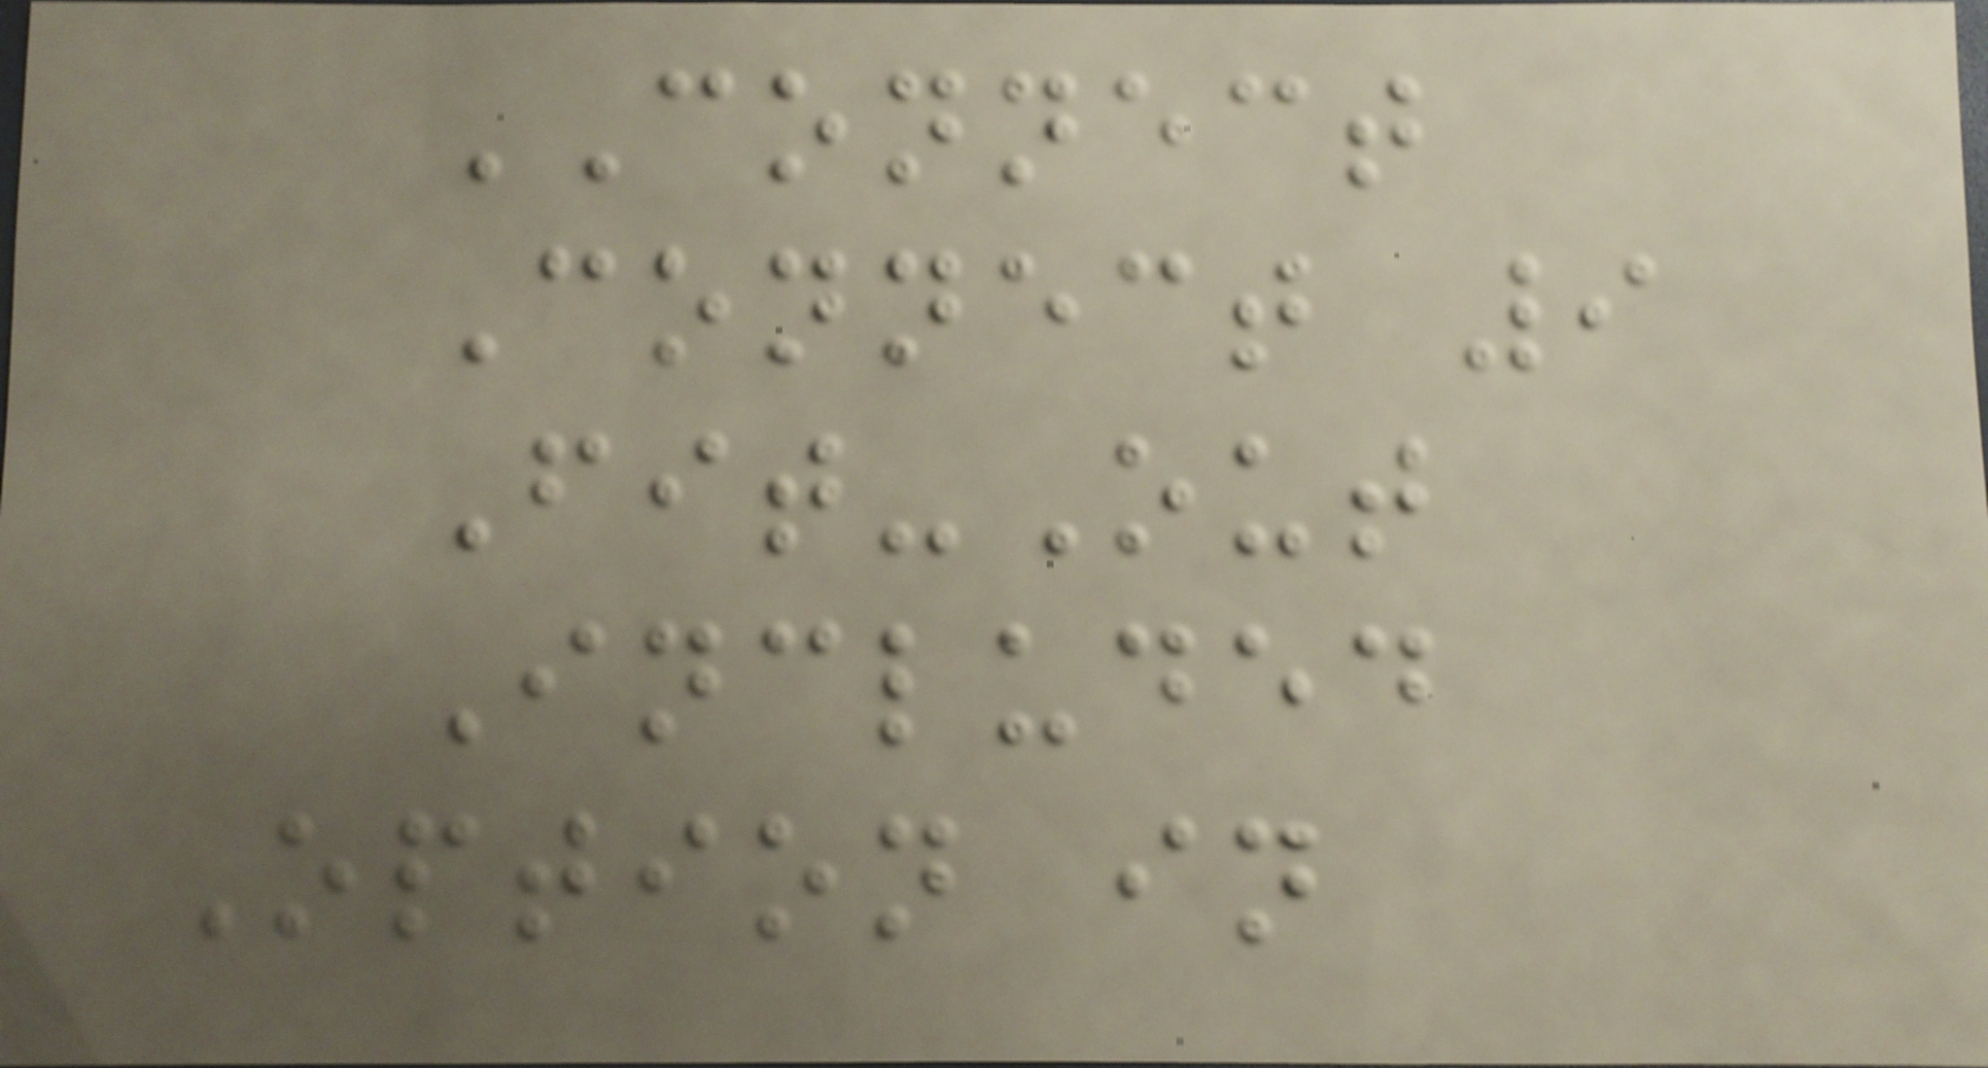CONNECT
Connect 9
Fit-Out
Included
Option in
